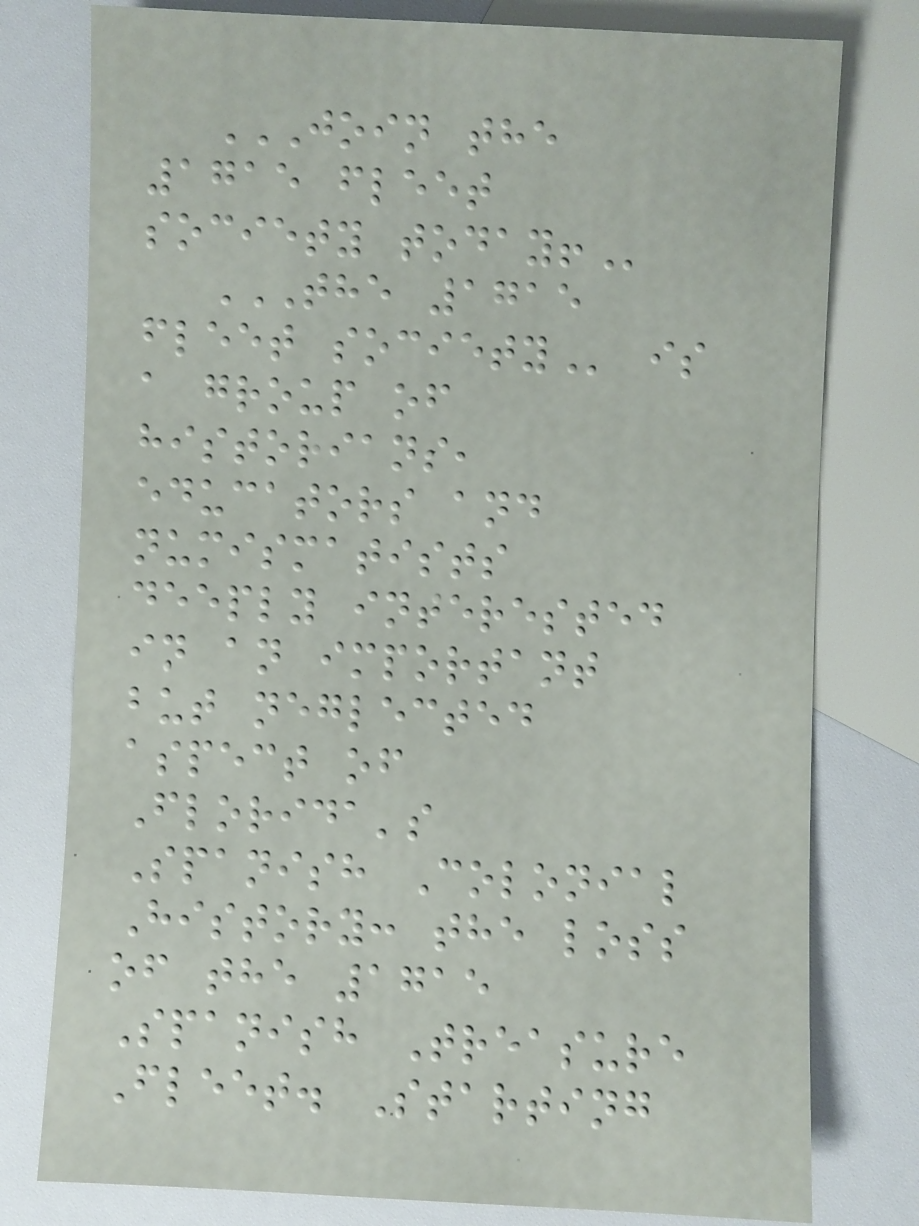JOIN THE
1715 FLEET
SOCIETY TODAY!
THE 1715
FLEET SOCIETY is
a group of
historians,
educators and
numismatists
deeply interested
in an important
but neglected
aspect of
Florida's
Spanish Colonial
History: the loss
of the 1715
Spanish Treasure
Fleet. Starting
